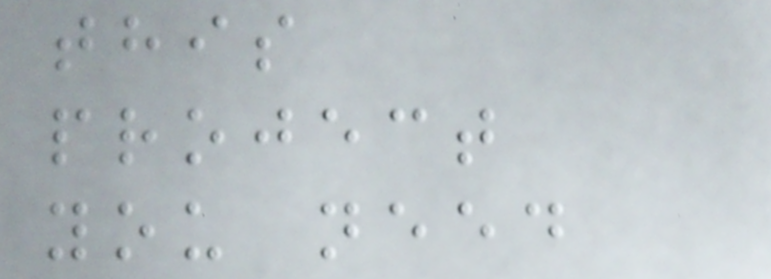this
project
you need
